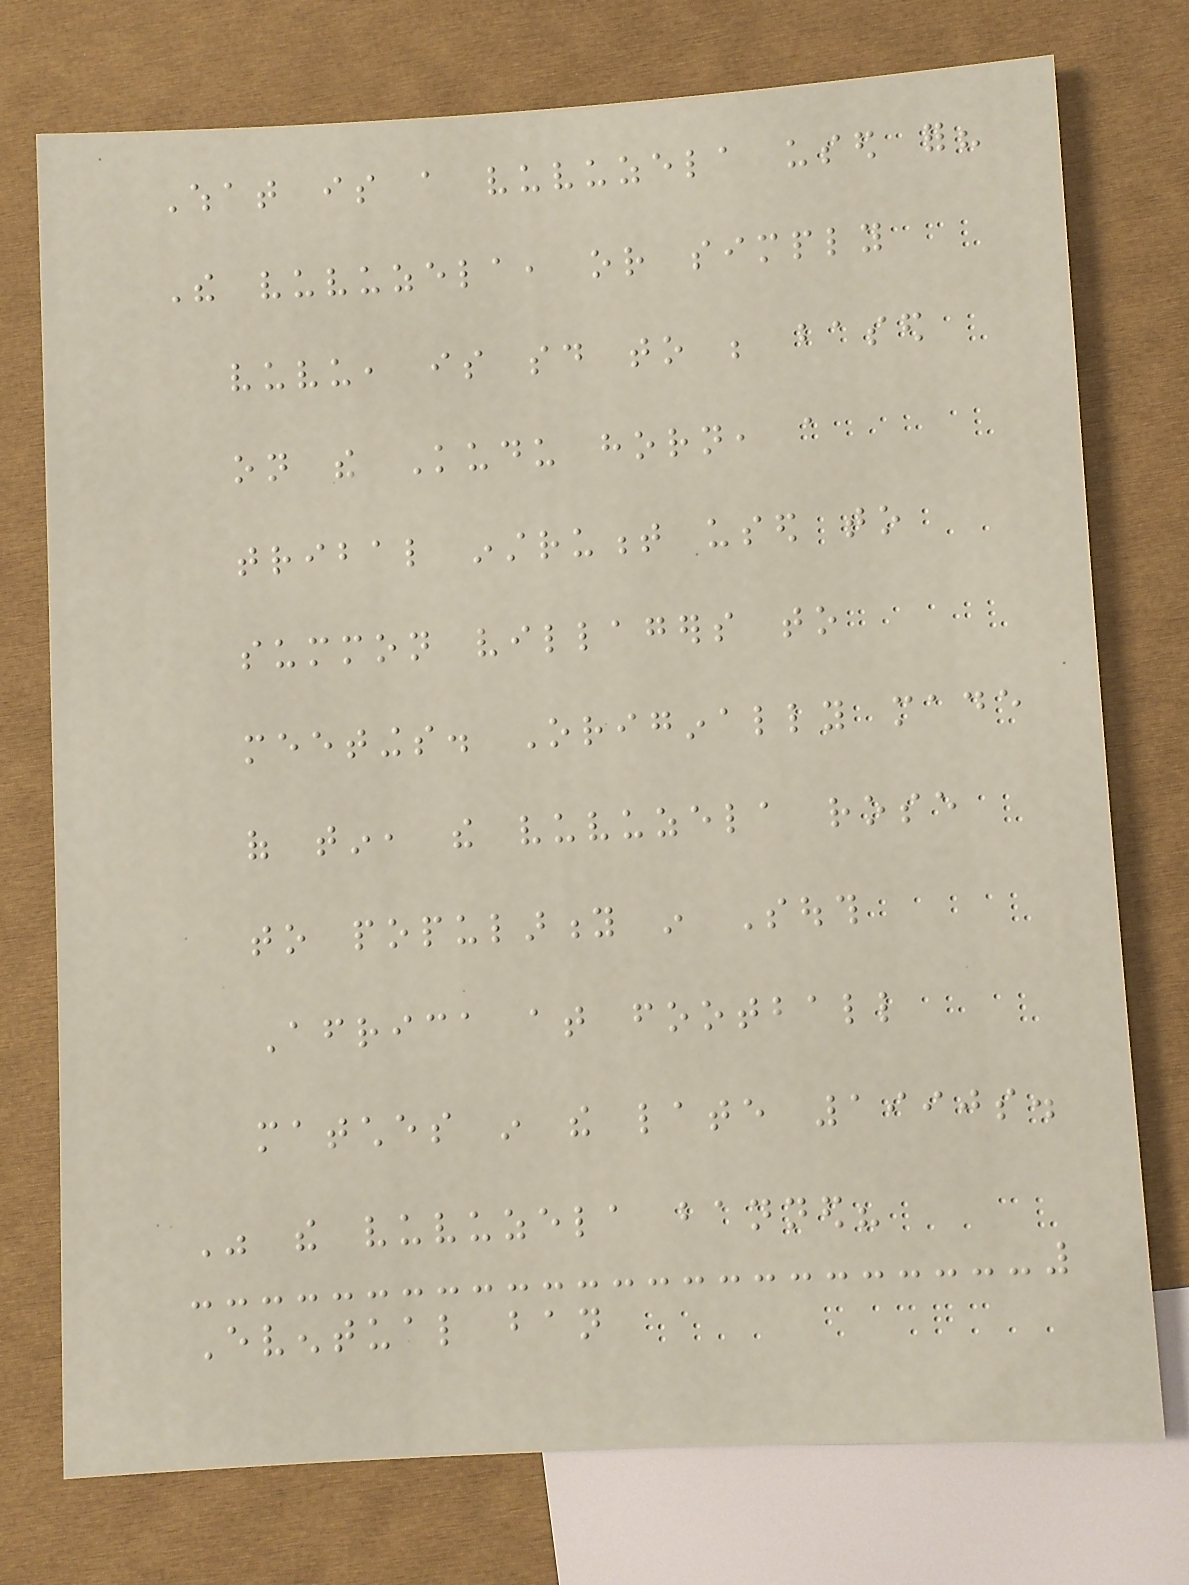What is a vuvuzela used for?
The vuvuzela, or simply
vuvu, is said to be based
on the Kudu horn, a
tribal instrument used to
summon villagers to
meetings. Originally made
of tin, the vuvuzela rose
to popularity in South
Africa at football
matches in the late 1990s.
Was the vuvuzela banned?
Eventual ban
